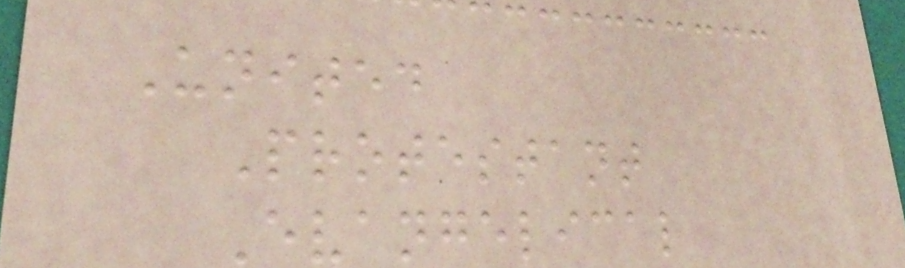United
Protestant
Evangelical
